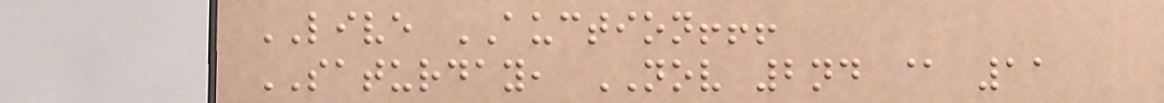LIVE AUCTION!!!
SATURDAY, NOV 2nd @ 11
